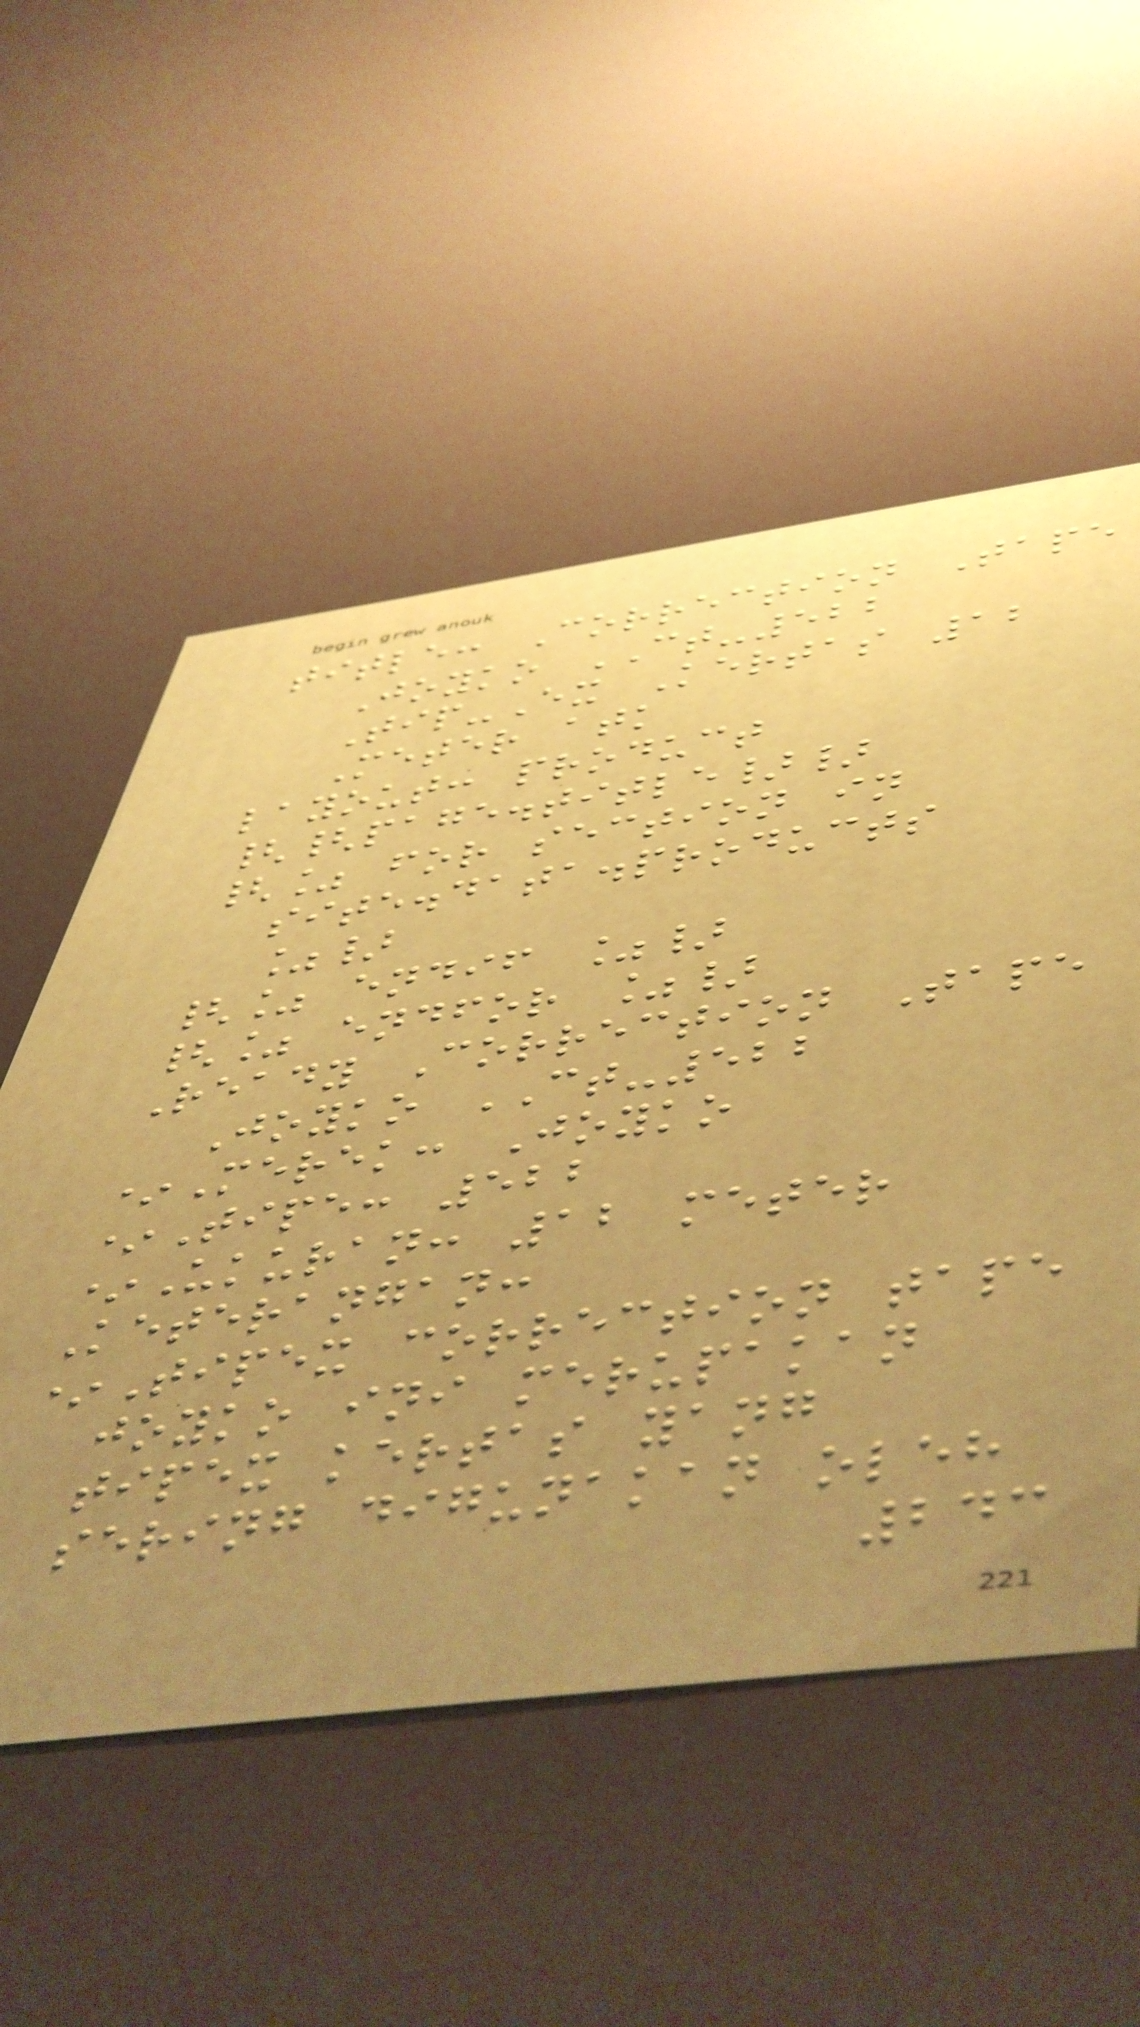title: Correction Tape
Joyko CT-522
Tip-Ex Kertas 12
Meter atk
layout: product
{{page.title}}
{% for section in
site.data.products
%}
{% endif %}
{% endfor %}
Ready Correction Tape
Joyko CT-522
*Merek: Joyko
*Tipe: 522
*Ukuran: 12 meter
Keterangan:
*Tipex correction tape
joyko ini merupakan
tipex kertas yang
sering digunakan oleh
243
